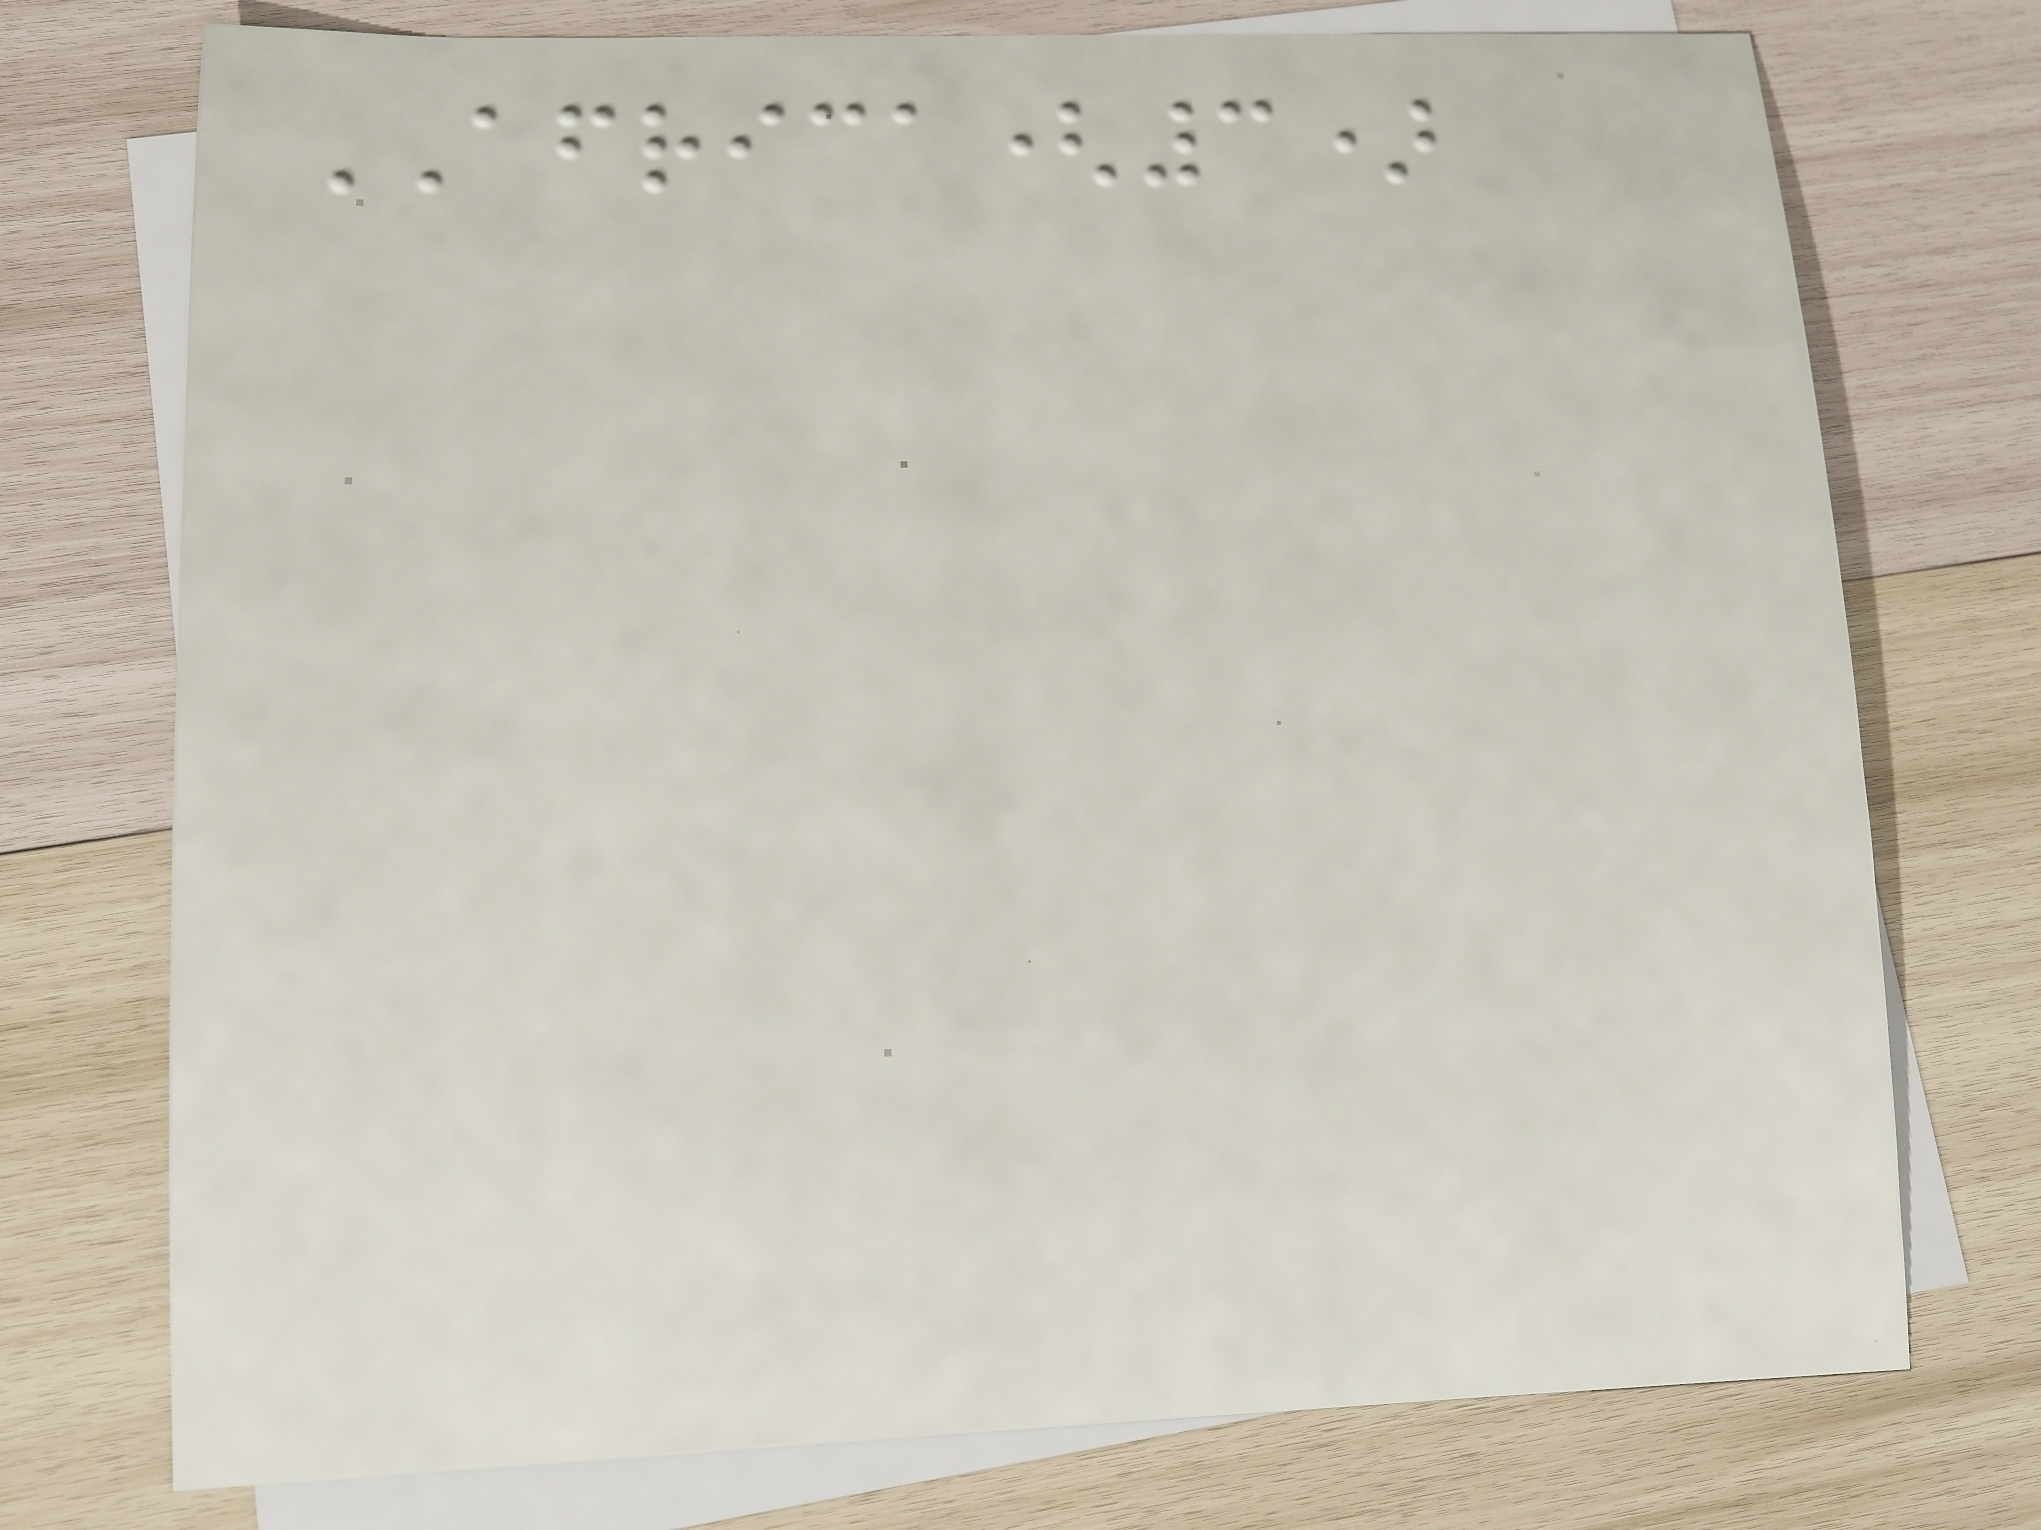AFRICA(3)
